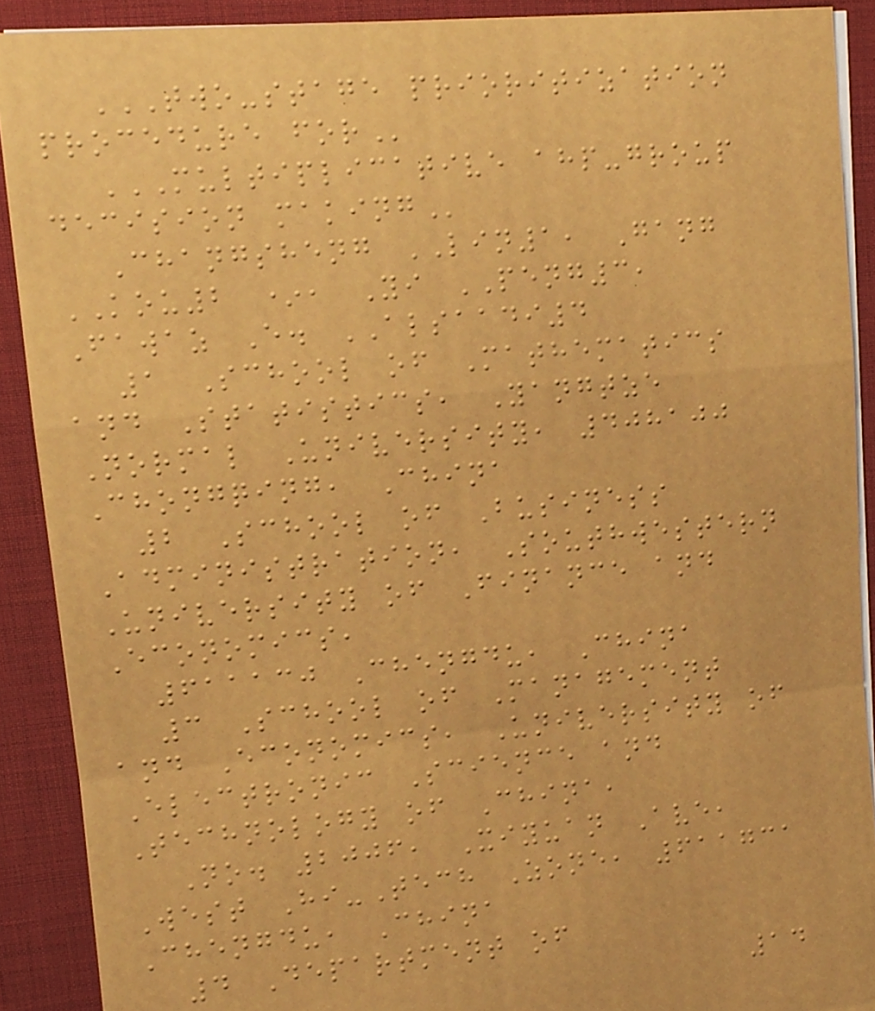TWO-STAGE PRIORITIZATION
PROCEDURE FOR
MULTIPLICATIVE AHP-GROUP
DECISION MAKING
Changsheng LIN1, Gang
KOU2 *, Yi PENG3,
Fawaz E. ALSAADI4
1 School of Mathematics
and Statistics, Yangtze
Normal University, 408100
Chongqing, China
2 School of Business
Administration, Southwestern
University of Finance and
Economics,
611130 Chengdu, China
3 School of Management
and Economics, University of
Electronic Science and
Technology of China,
No. 2006, Xiyuan Ave,
West Hi-Tech Zone, 611731
Chengdu, China
4 Department of
14
